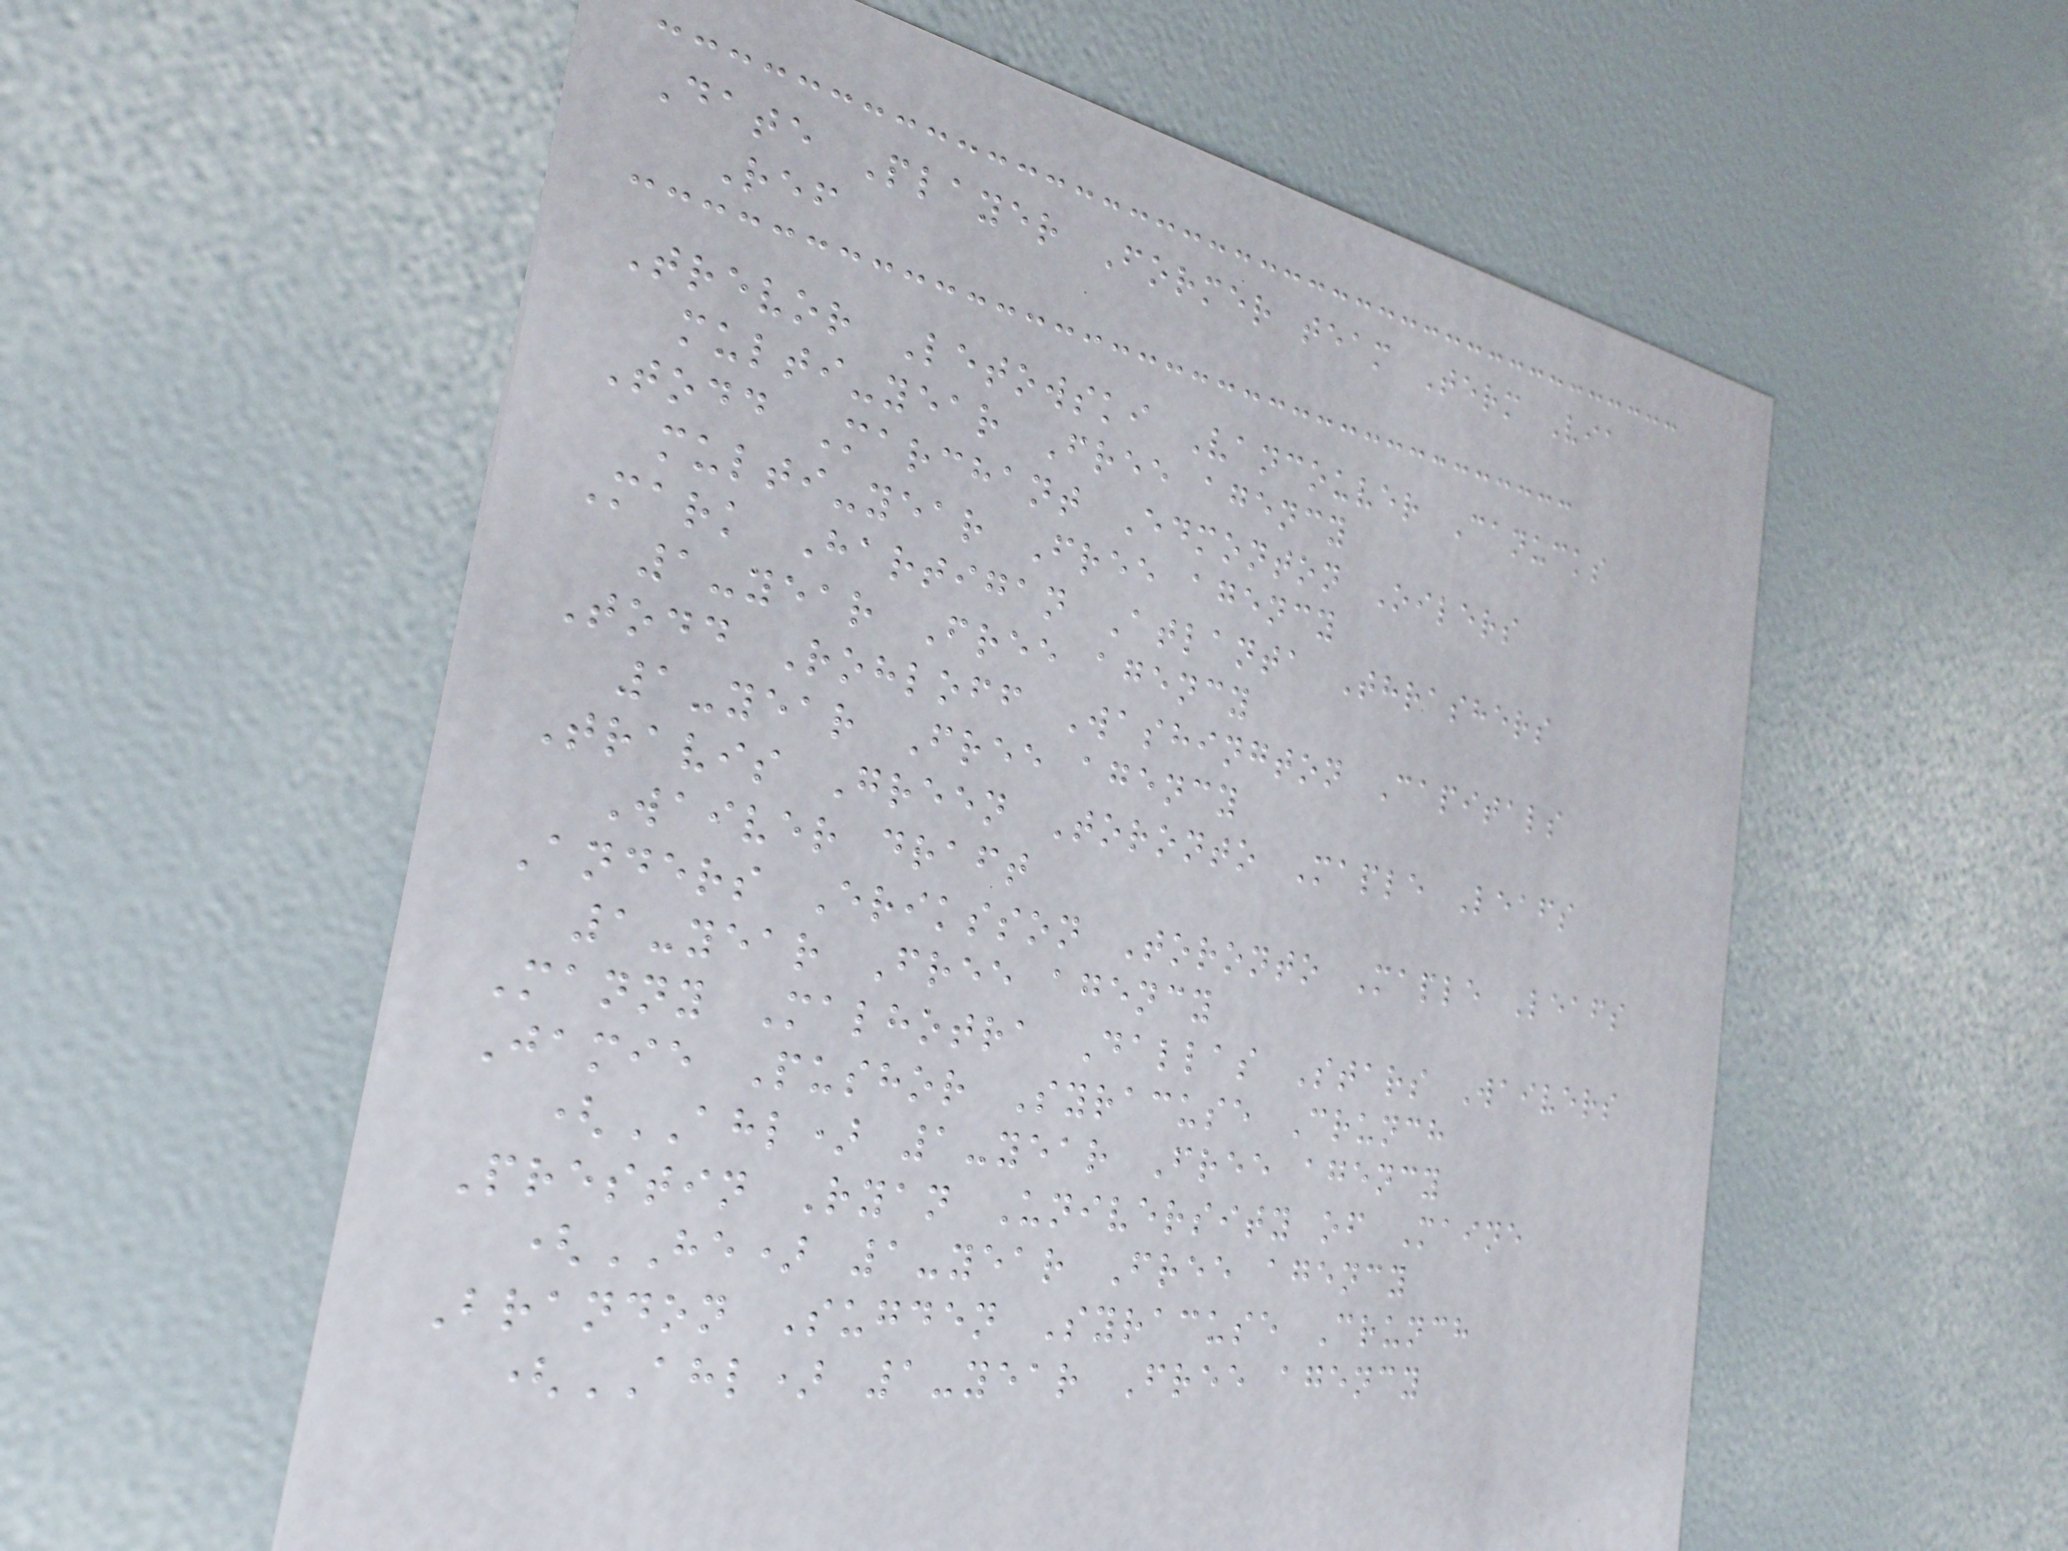Date Player Former team Term Via
Ref
Trevor Letowski Vancouver Canucks
multi-year Free agency
Todd Marchant Edmonton Oilers
multi-year Free agency
Mark Hartigan Atlanta Thrashers
1-year Free agency
Todd Rohloff Washington Capitals
1-year Free agency
Travis Green Toronto Maple Leafs
Waiver draft
Anders Eriksson Toronto Maple Leafs
1-year Free agency
Manny Malhotra Dallas Stars Waivers
Jamie Pushor Syracuse Crunch
(AHL) 1-year Free agency
Prestin Ryan University of Maine
(HE) 1-year Free agency
Brandon Sugden Syracuse Crunch
(AHL) 1-year Free agency
